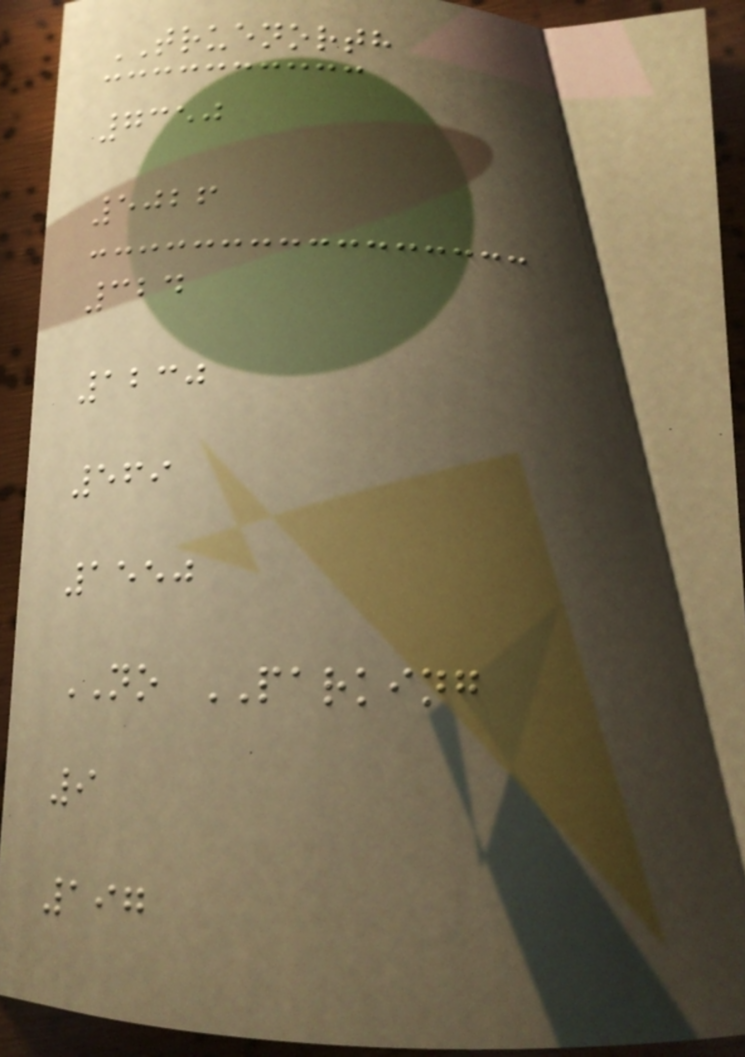TRUENORTH
7350
5026
324
1230
569
1550
NO PARKING
9
197
